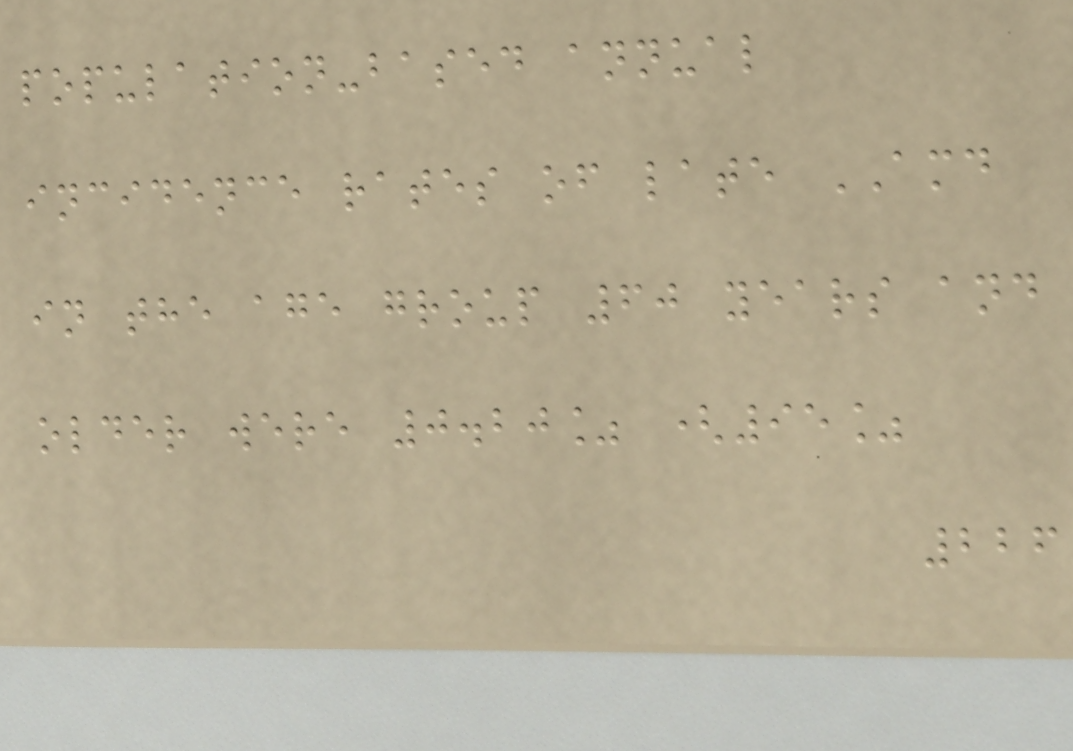population-based annual
incidence rates of late AMD
in the age group 60 years and
older were 0.20% (95%
226
